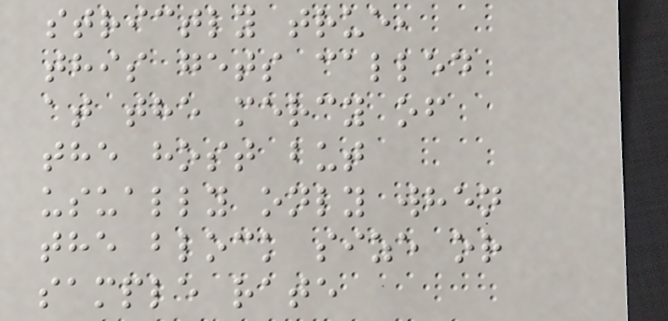strictly true,
this gets called
at the mercy of
the host but
usually only when
the block size or
sample rate
